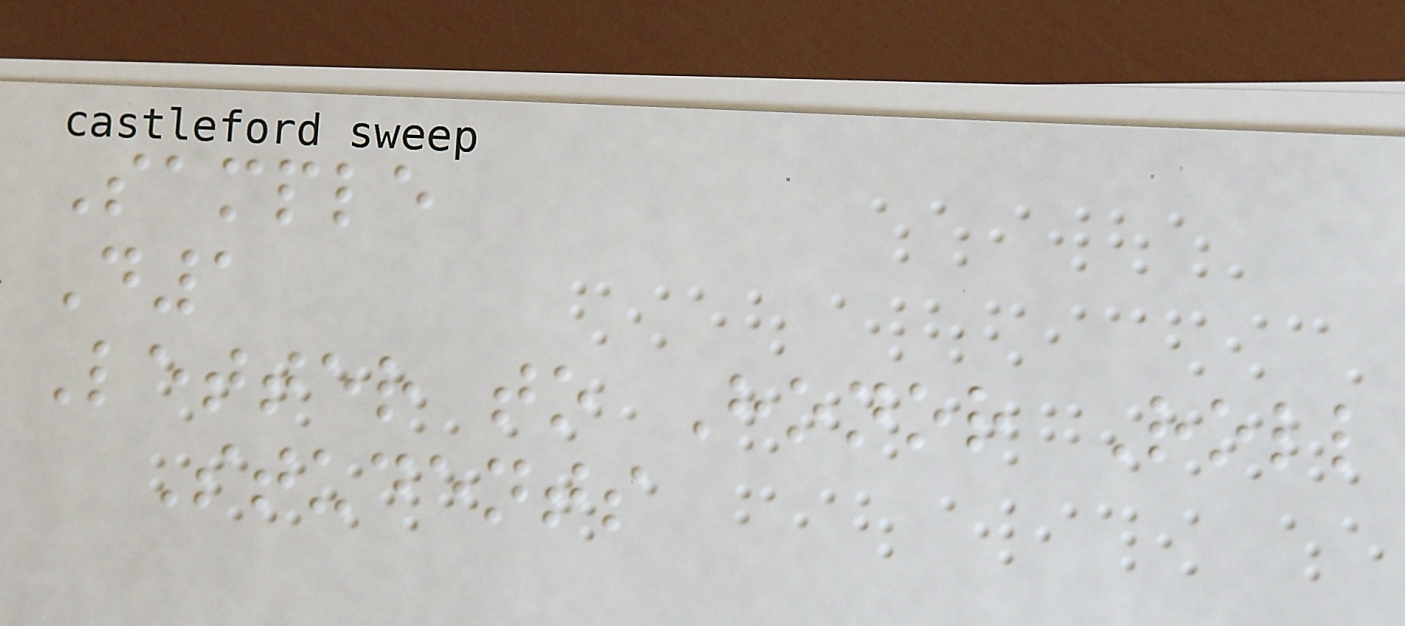Sample
D1
Letter to Honor Roll
Students
